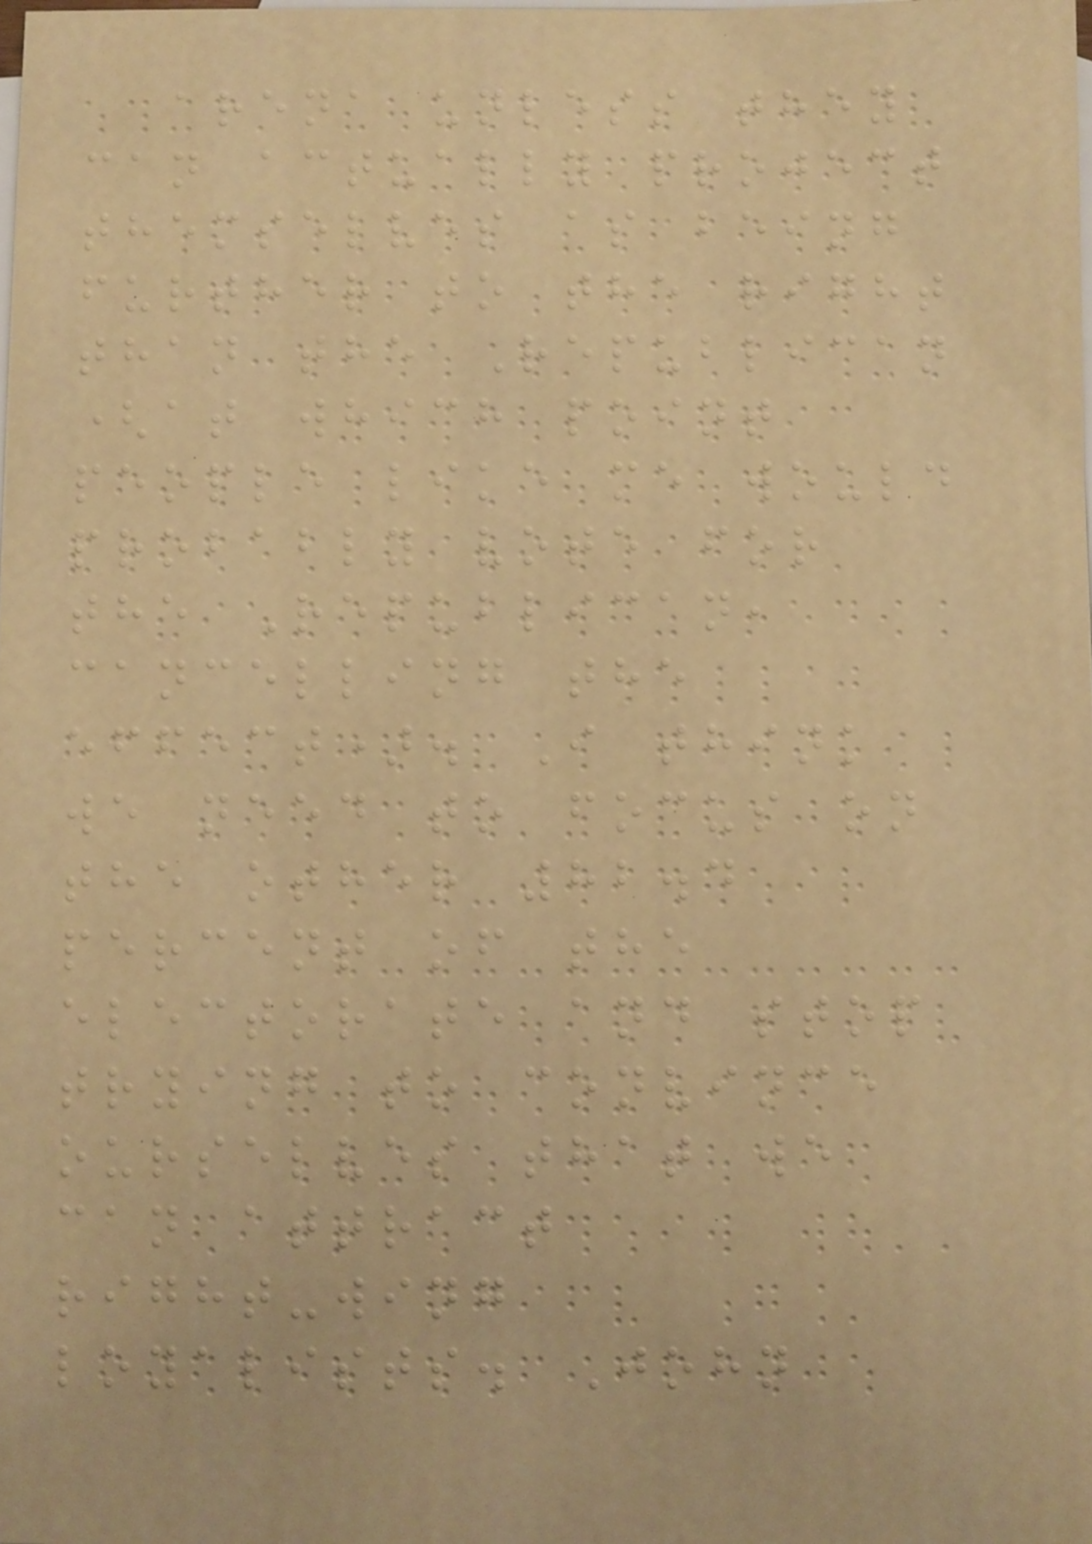arena unless they
can actually project
themselves as being
further to the right
than the Republican
(at which point
people like me would
probably vote for
the Republican,
cancelling the
effect). I think
we need to focus on
the other 82.4
percent of the
electorate and stop
trying to convince
ourselves that we
can attract
right-wing
loyalists. John
